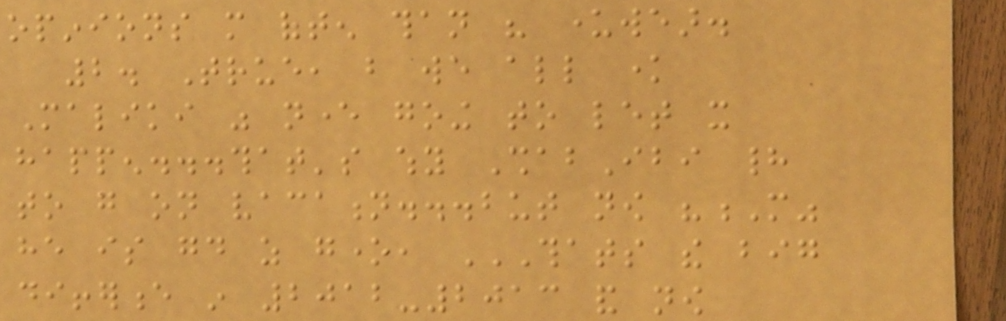opinions more often than his underwear.
2. True, but we all know
Maliki was never going to let it
happen...that's why ShabIbi had
to go on vacation...but now "M"
he is good as gone, THATS THE BIG
DIFFERENCE IN 2012-2013 AND NOW
